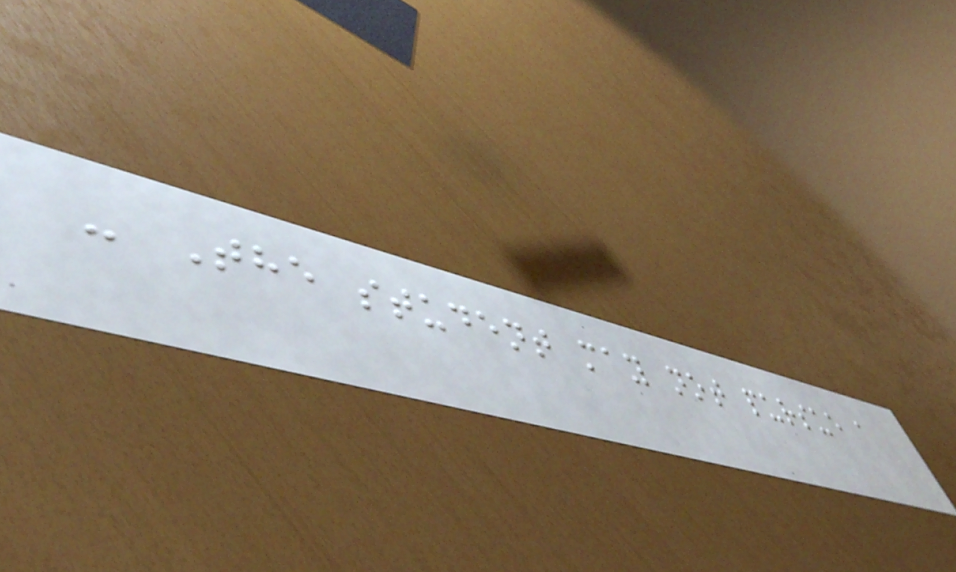- The student may not pursue a
